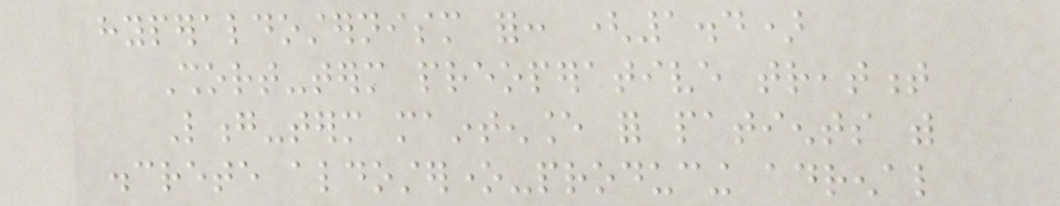hyperaldosternism for: (1.4)
Short-term preoperative treatment
Long-term maintenance for patients with
discrete aldosterone-producing adrenal
